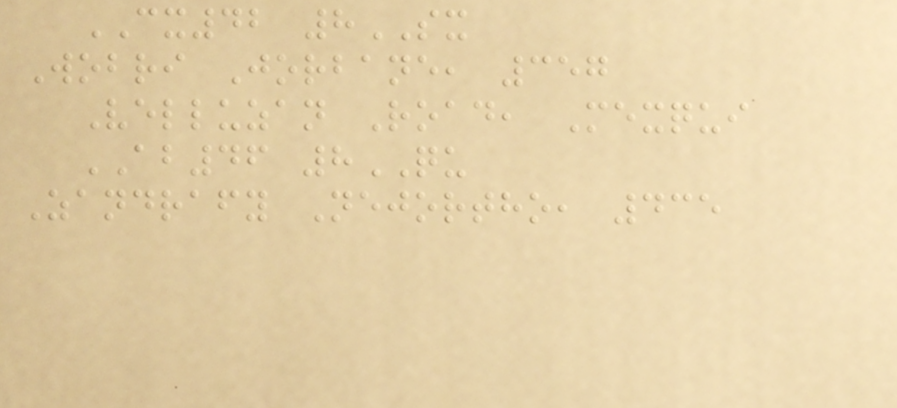CX42 8SX
Wobri Jorbane, 357
Velluzan Road, Mexqui
AB46 8QU
Zandrafy Nejortho, 435
